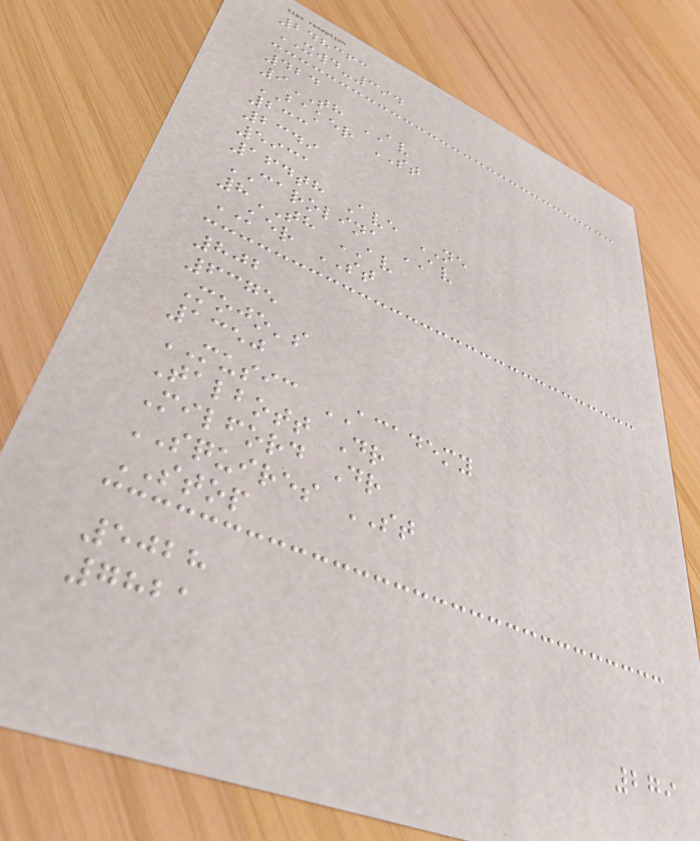248363
XWD-394
424
9TH AV
BAKER ST
233
2349
5931
164th Ave NE
CAROLINA AV
8TH AV
KER ST
802
6375
Mojo's
1350
MUSIC ACADEMY
Talbott Dr
Milford Dr
SQUIRES ST
STOP
5028
7821
279
